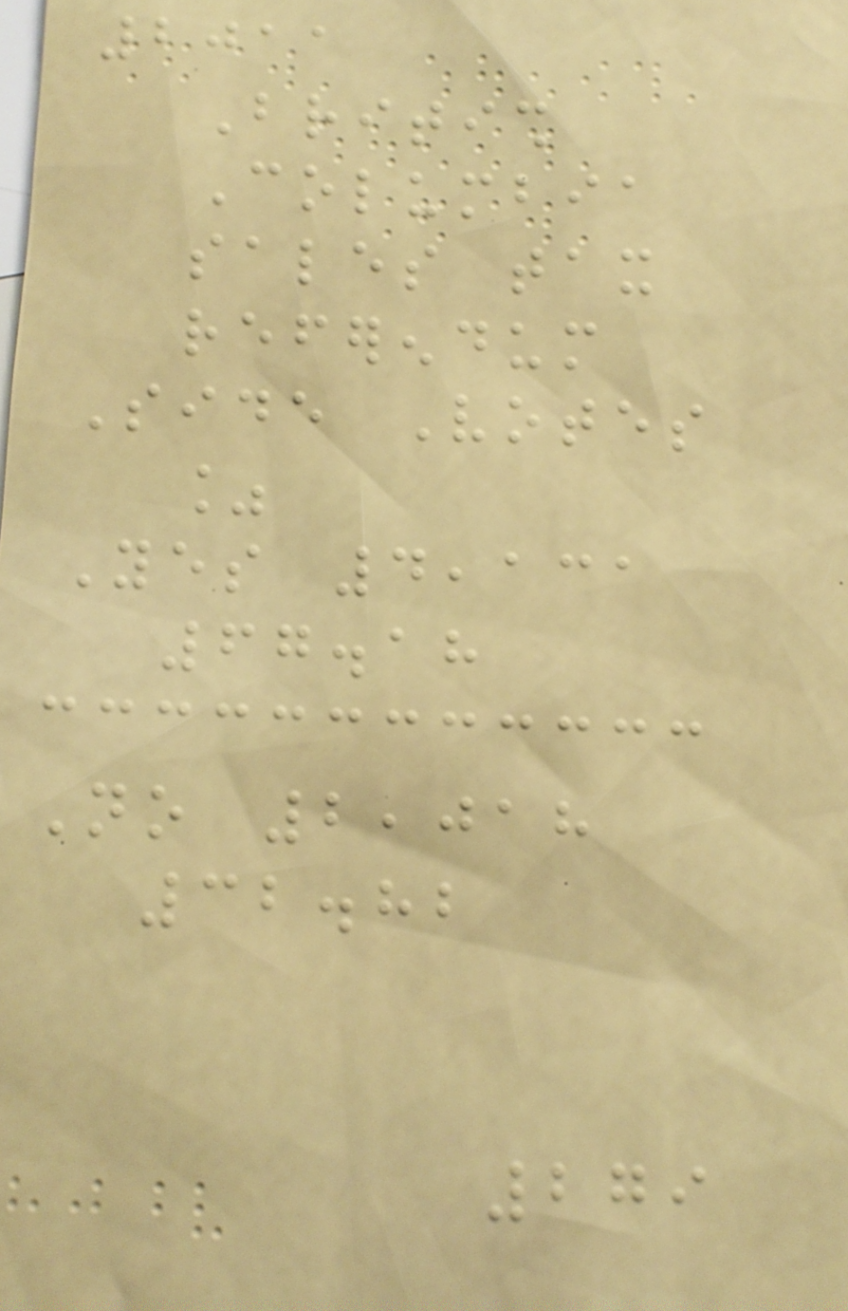2011
British
Columbia
sales tax
referendum
Side Votes
%
Yes 4,131
67.18
No 2,018
32.82
279
